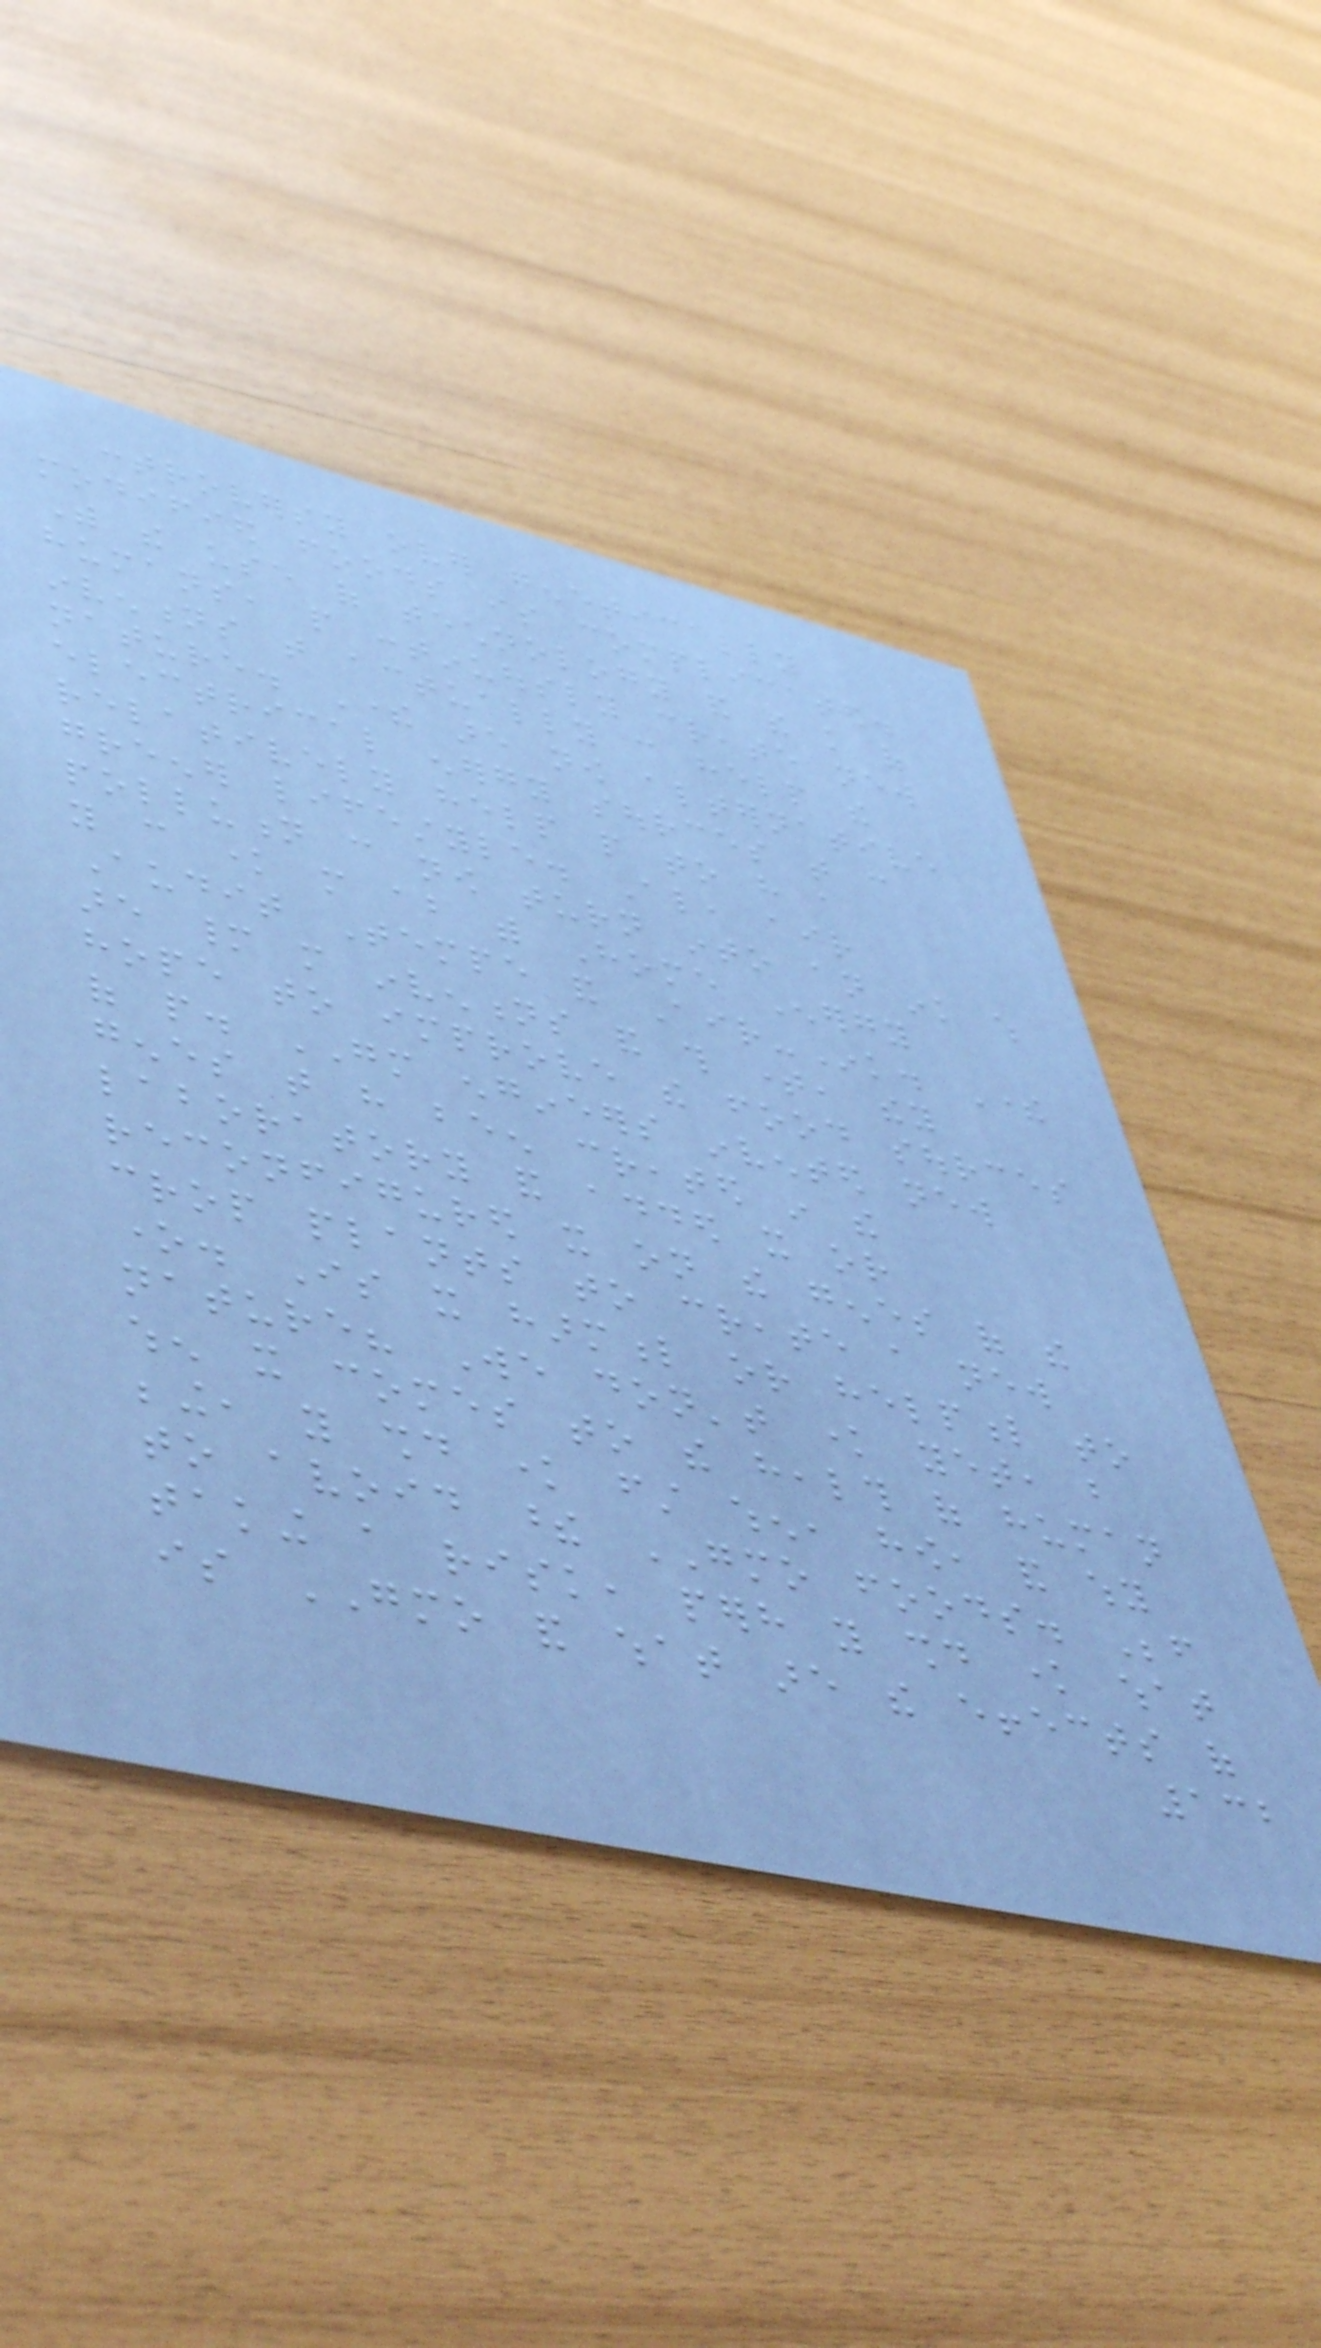controversy over genetically
modified foods is complicated.
With the use of technology and the knowledge of
humans, people continuously create new
inventions that actually can help the
nature. There are now alternative
electrical energy sources that can
relatively help people to have a
greener lifestyle. Also, air
pollution can now turn into an ink which
you can know more about with Home Energy
Audit Tempe and Air-Ink. There
are many more inventions and this time, they
hope to improve the food sources
of people. GM engineers invented new
genes that have been created in the
laboratory and added it or
reconfigured it on the genes of the
crop plants to create a new
one. Is it harmful or helpful to
nature? We don't know yet, but
when it comes to the health of human
being, you should know first when, how, and why
to avoid these GMO foods. Before
taking a risk, perhaps you should know what
is GMO and what are the effects of
132
